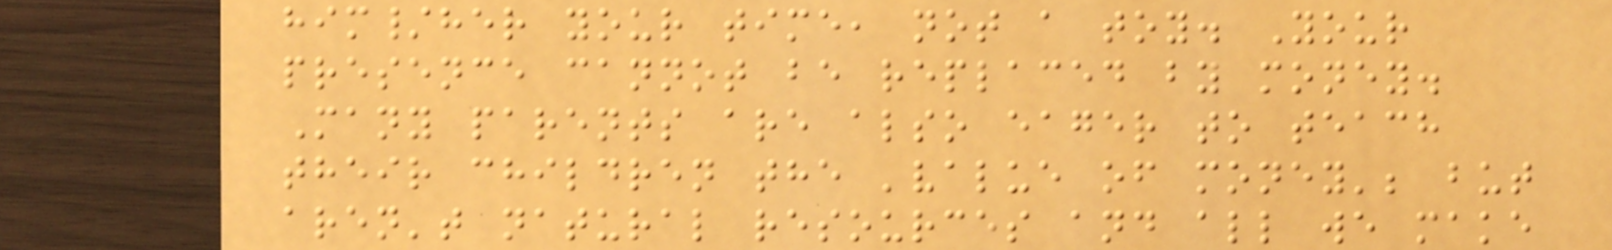him/her your time, not a toy. Your
presence cannot be replaced by money.
Many parents are also eager to teach
their children the 'value of money'; but
aren't natural resources and all we make
